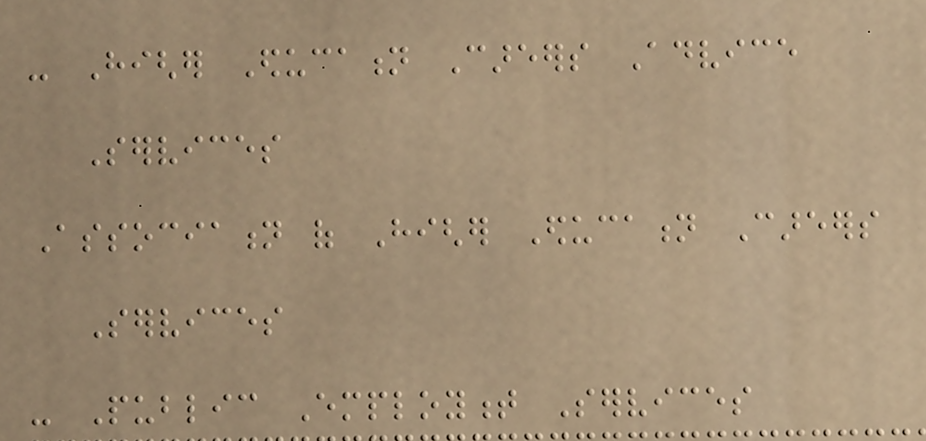- Higher Education Careers Advice
Services
Association of Higher Education Careers
Services
- Public Employment Services
